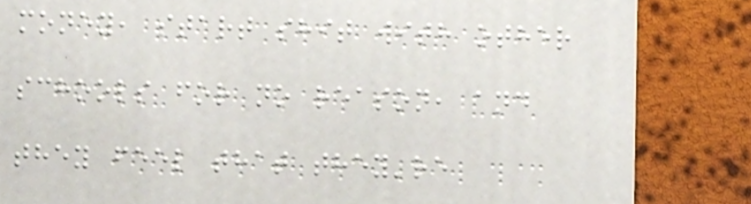money, start shit with other
schools for no reason, and
they feel that they're
